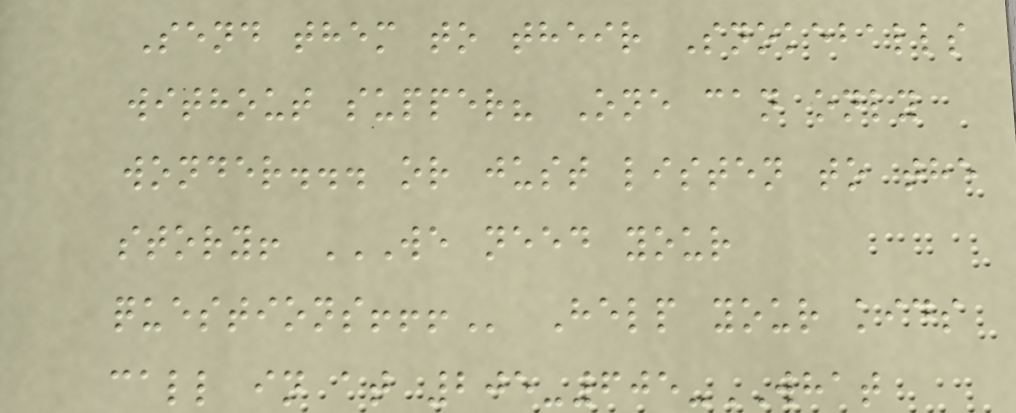Send them to their Snokeballs
without supper? One can only
wonder... or just listen to the
story! WE NEED YOUR
QUESTIONS!!! Help your kids
call in at 205-605-WHAT
